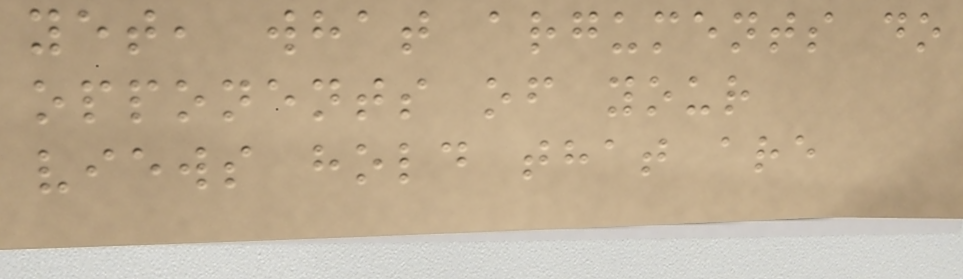yet, what arguments do
opponents of your
views hold that are
